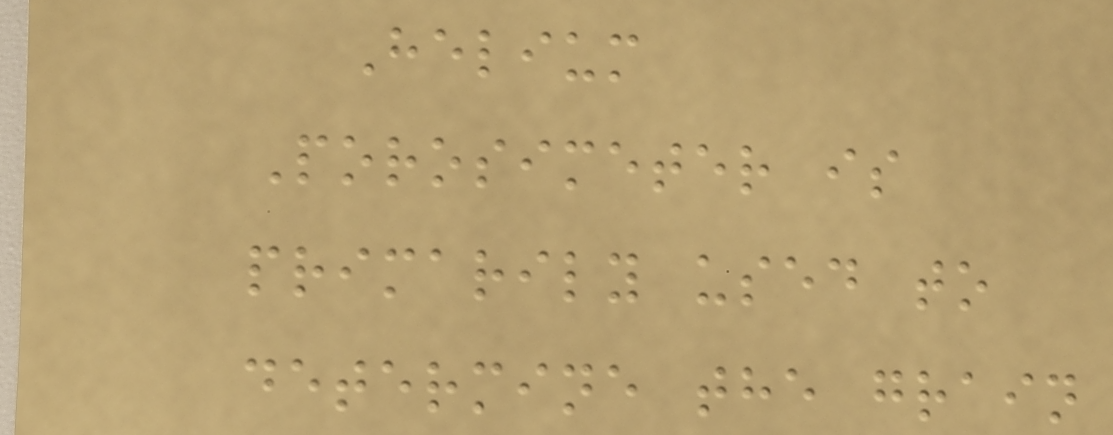Helium
Porosimeter is
primarily used to
determine the grain
